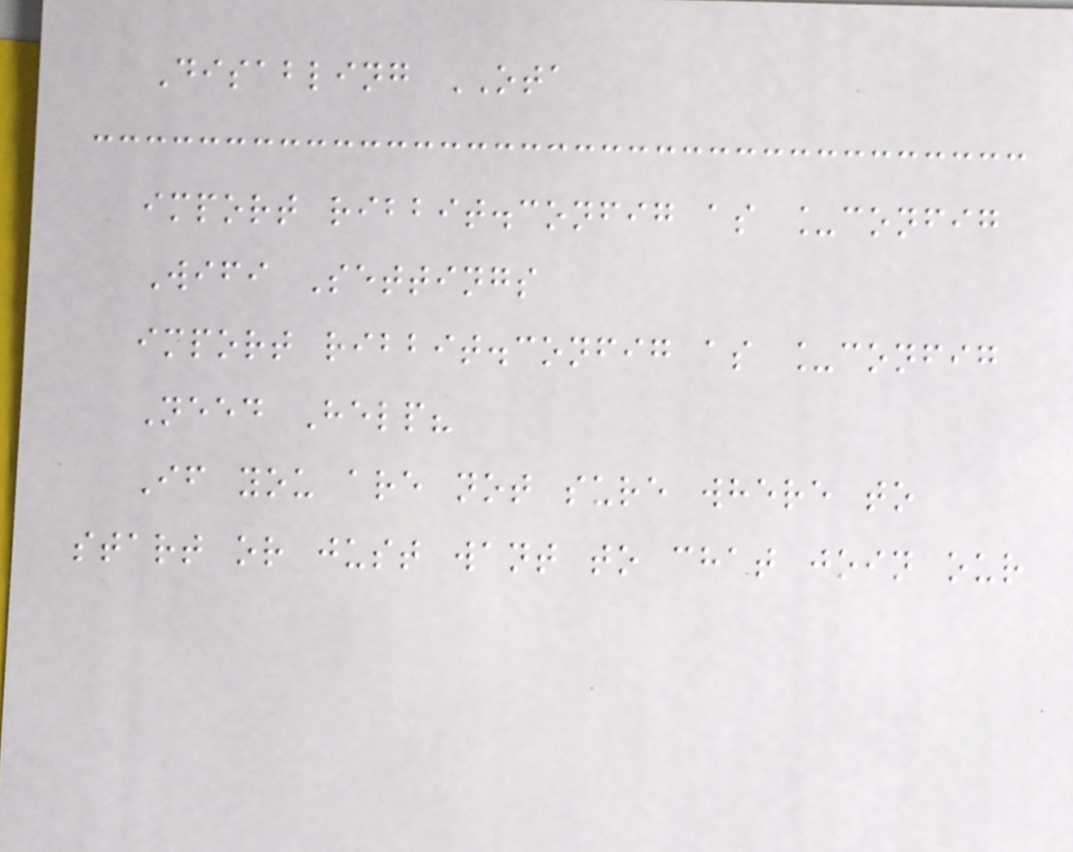Disabling OTA
import ribbit.config as _config
Wifi Settings
import ribbit.config as _config
Need Help?
If you are not sure where to
start or just want to chat join our
